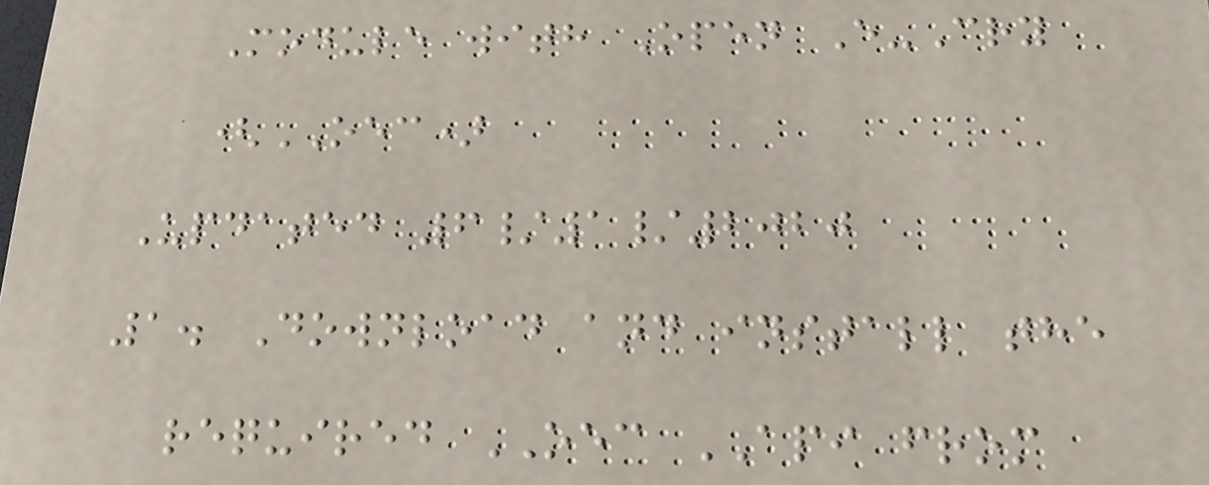Module with Open E-Cry
(OEC)
Updated 6/1/2020
1. Download and install the
required OEC API from
